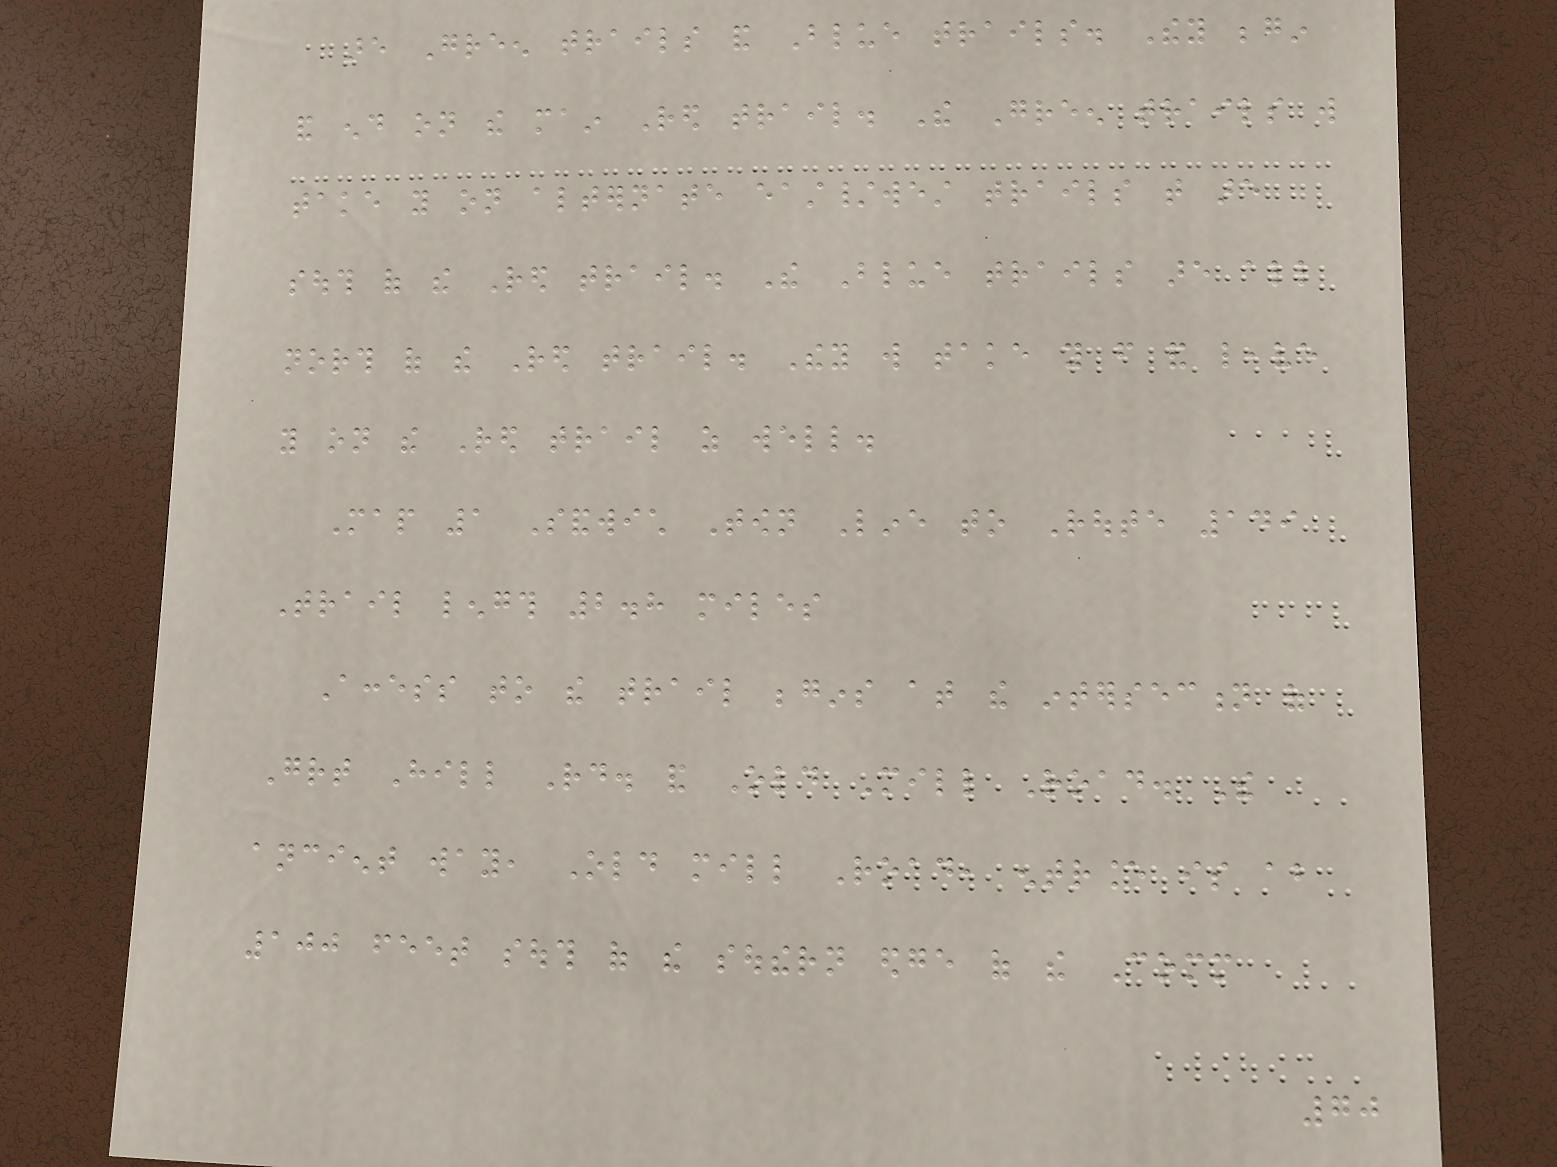are Green trails and Blue trails. They begin
and end on the main Red trail. The Green trails will
take you on alternate east/west trails that are
south of the Red trail. The Blue trails are all
north of the Red trail. They will take you from and leave
you on the Red trail as well.
Map 1 Sandwich Town Line to Route 149
Trail length 2.8 miles
Access to the trail begins at the intersection of
Great Hill Rd. and Old Mill Road. The
ancient way, Old mill Road, entrance is about
100 feet south of the southern edge of the Comm
70
